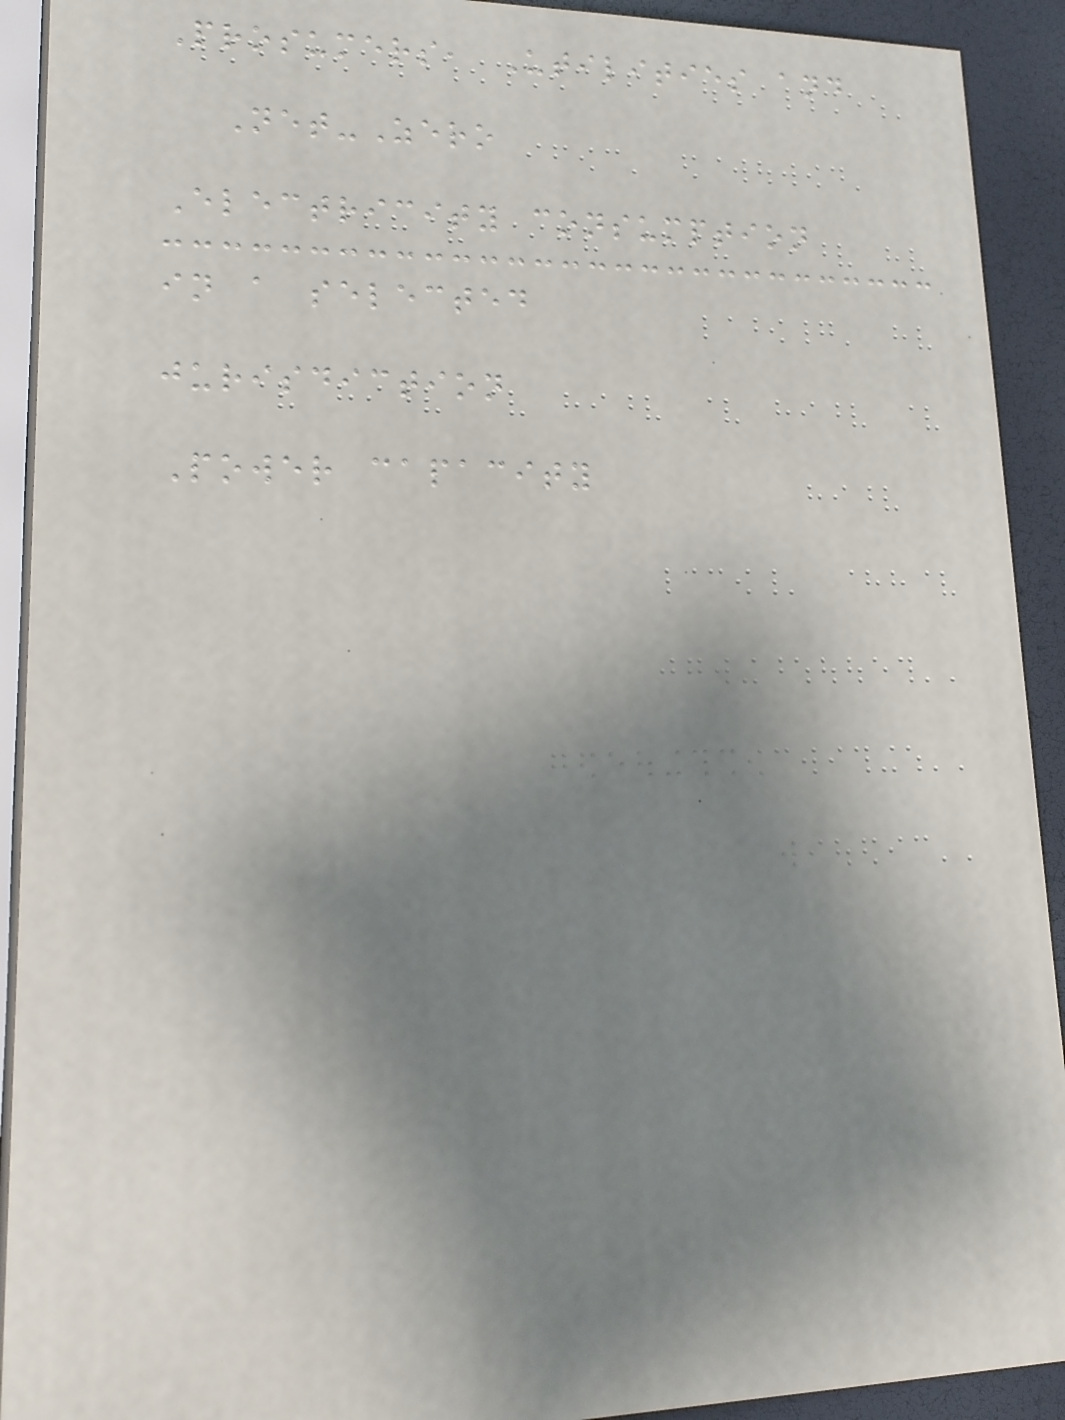Prosumers, Utilities and
Net-Zero
Electricity consumption
in a selected
jurisdiction
Power capacity
